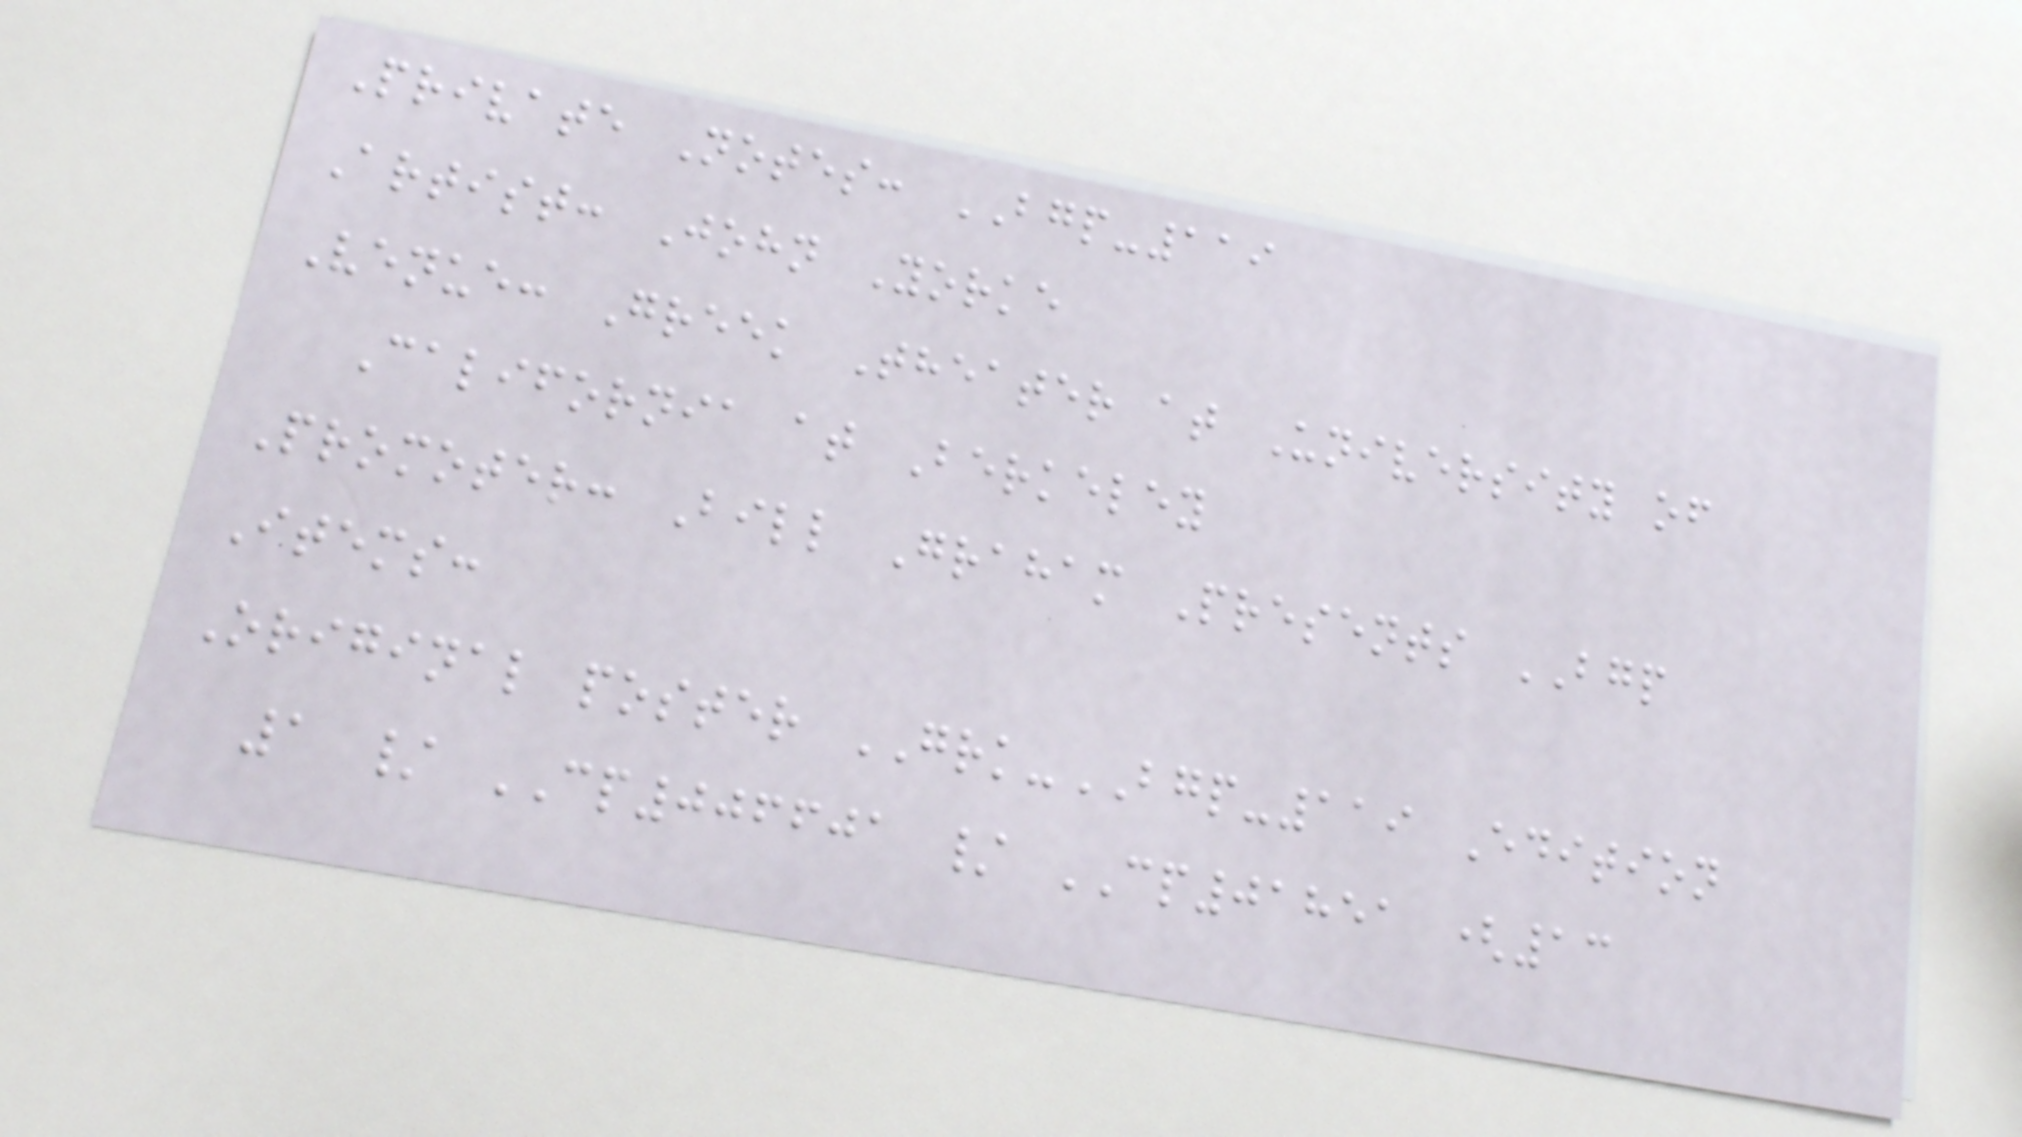Private Notes: BGP-119
Artist: John Yorke
Venue: Greek Theater at University of
California at Berkeley
Promoter: Bill Graham Presents BGP
Items:
Original poster GRK-BGP-119 Edition
1 / CP006601 / CP01851 (13
